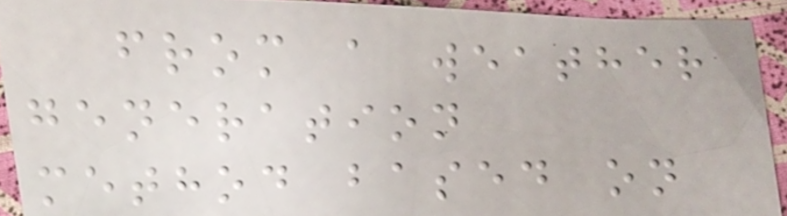from a weather
generation
method based on
